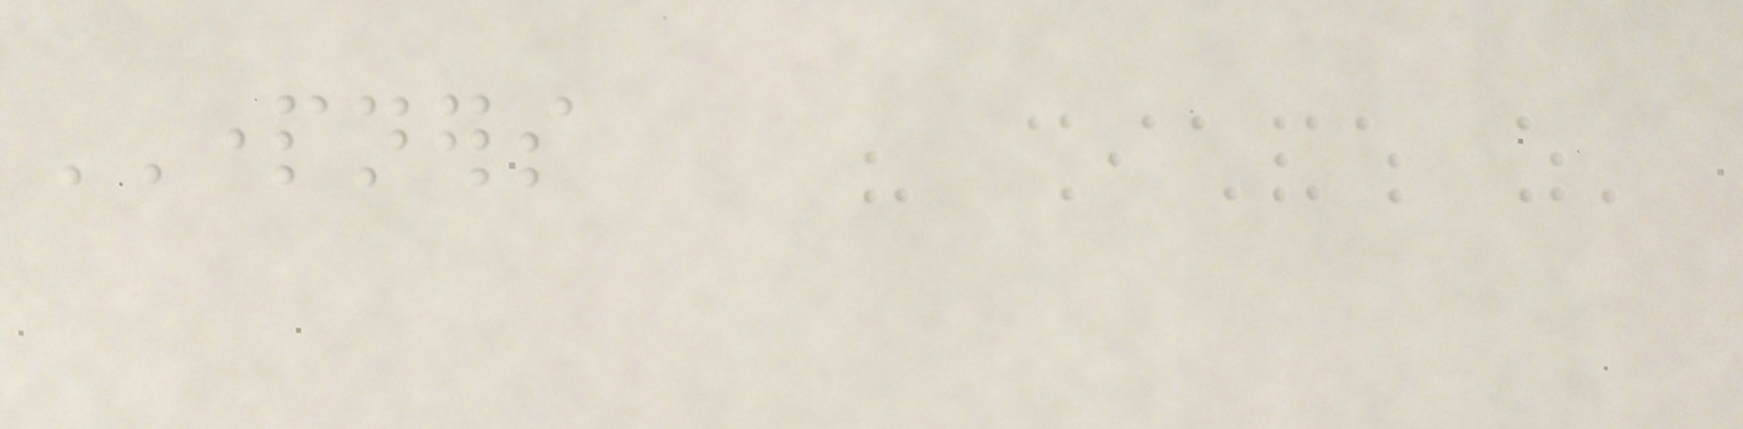PARTNERS
